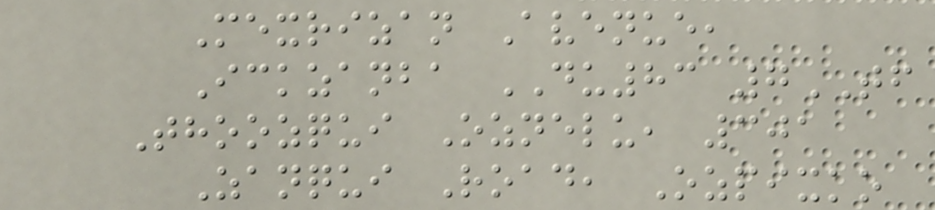Mexrizan Avenue,
Ickzanba DU83 7TF
Thoozqui Oznelu, 301
Zanqui Road, Ozpixko
